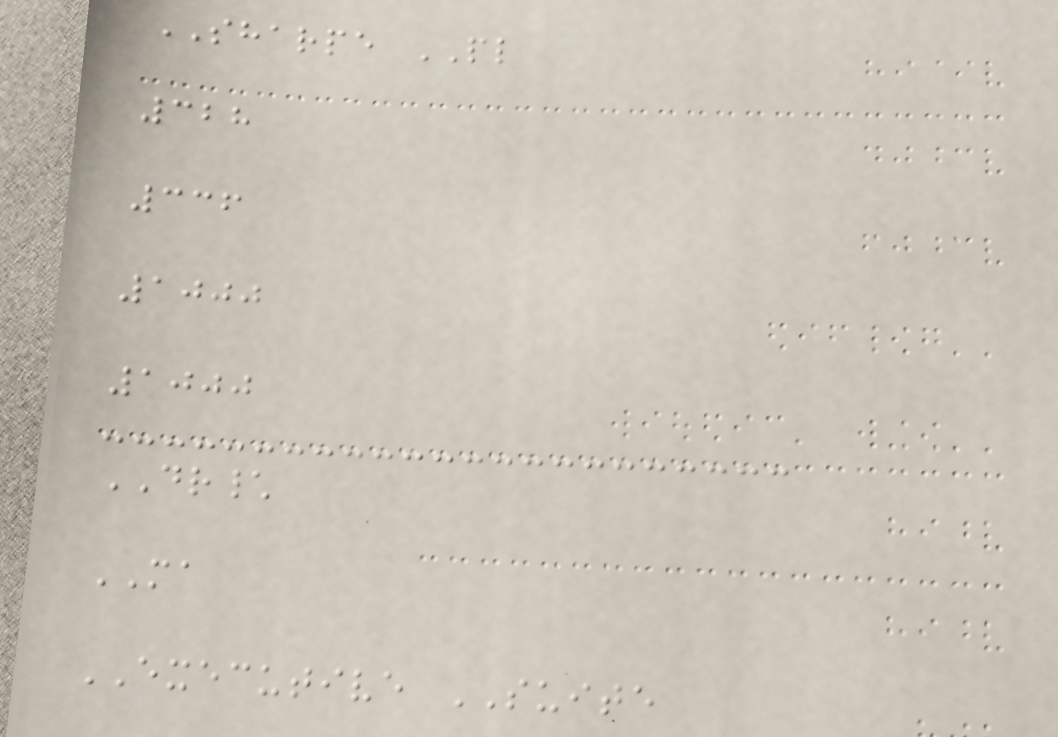SHARPE PL
328
336
1000
1000
DR\
MA
EXECUTIVE SUITE
